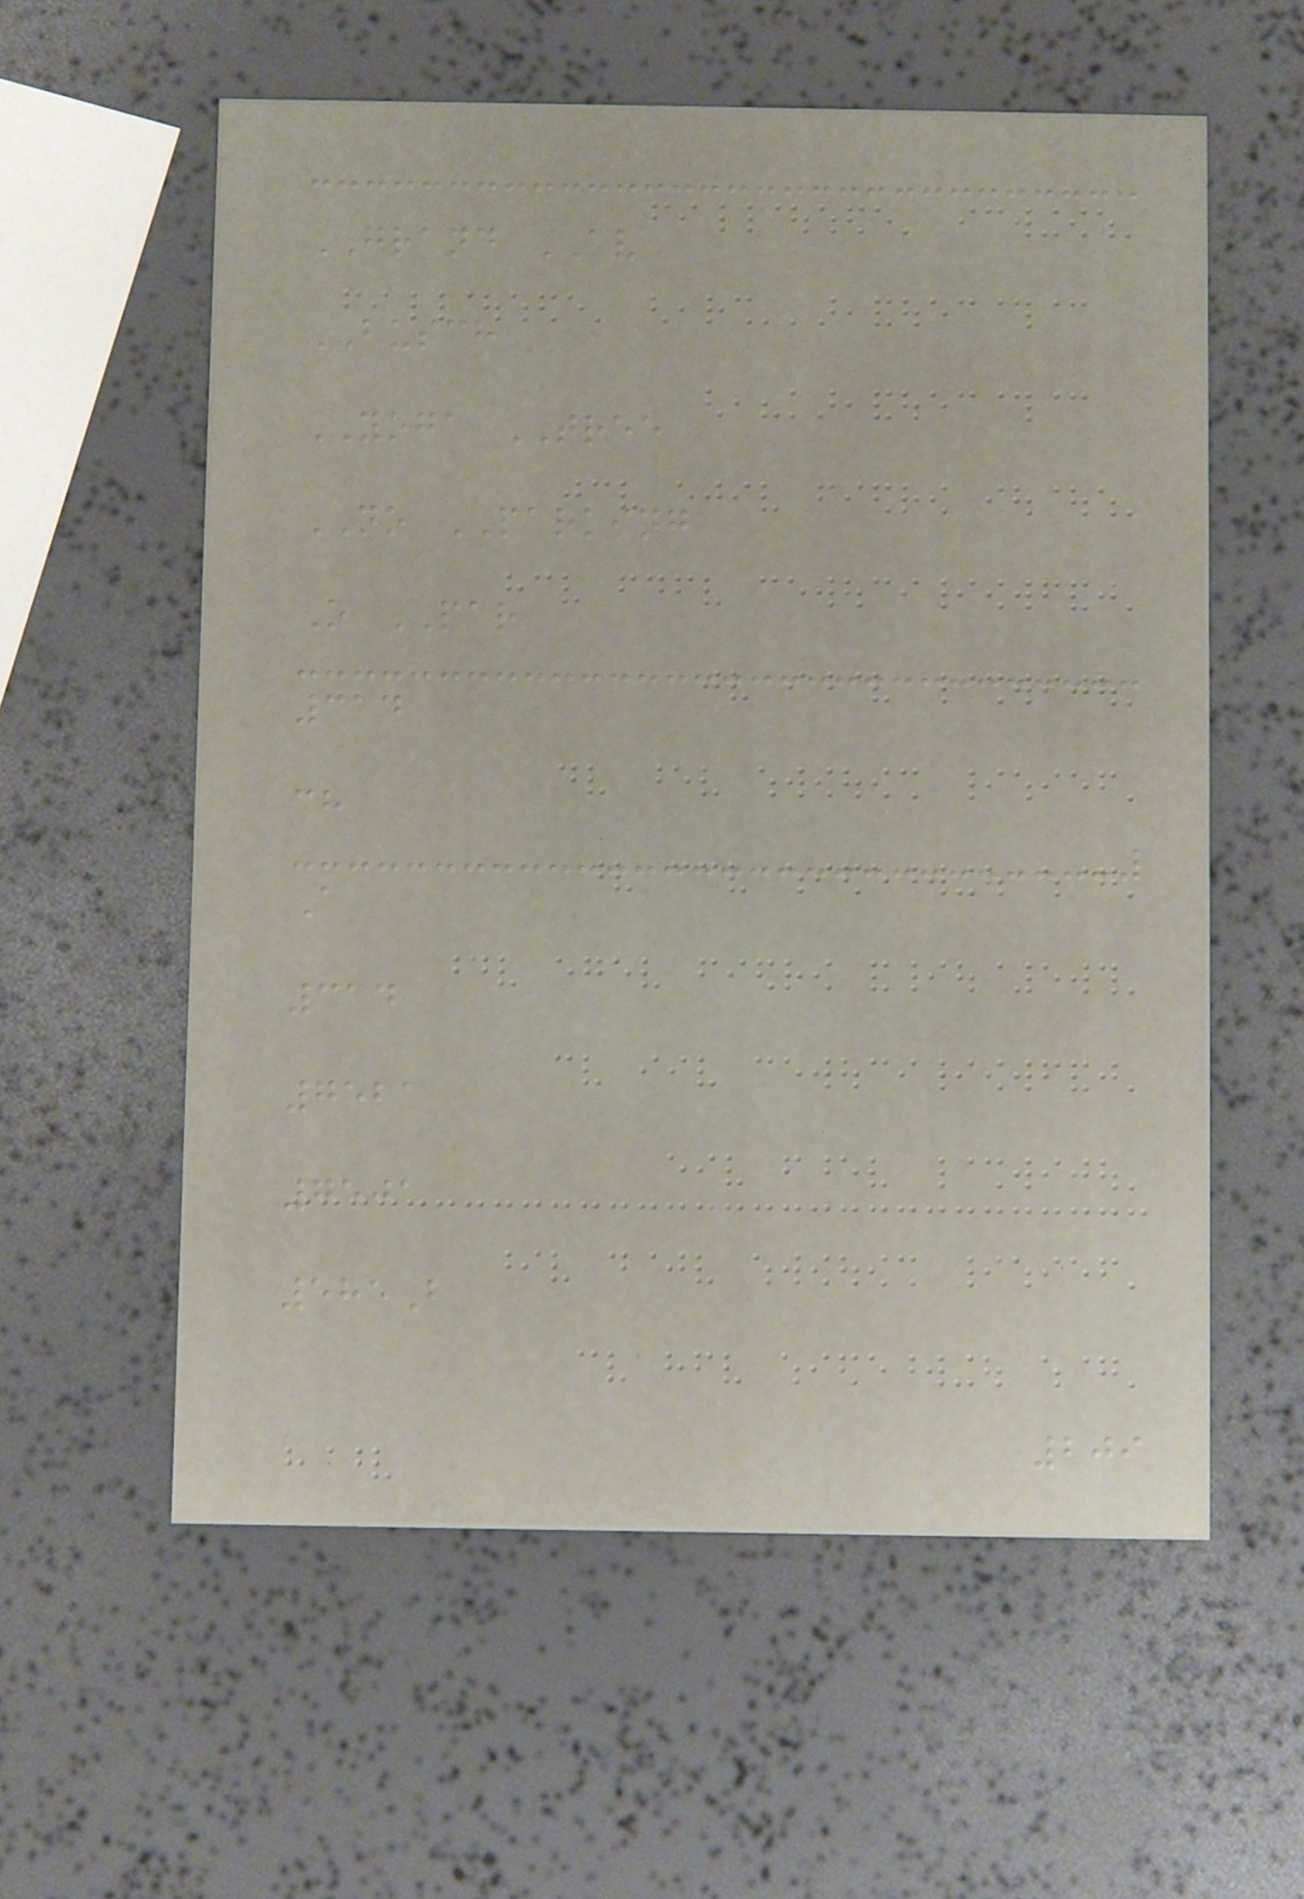GRAND AV
BUSCH
YOGA TREE
NO PARKING
O PAR
314
ch
A
314
7521
7501
585B
209
